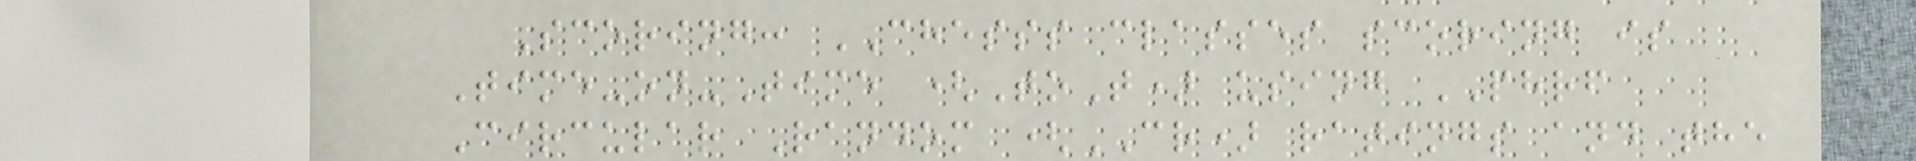Scoring: CHESSS classes scoring is
Time-on-Time (ToT) using PHRF
Circular Random (CR) ratings and the
